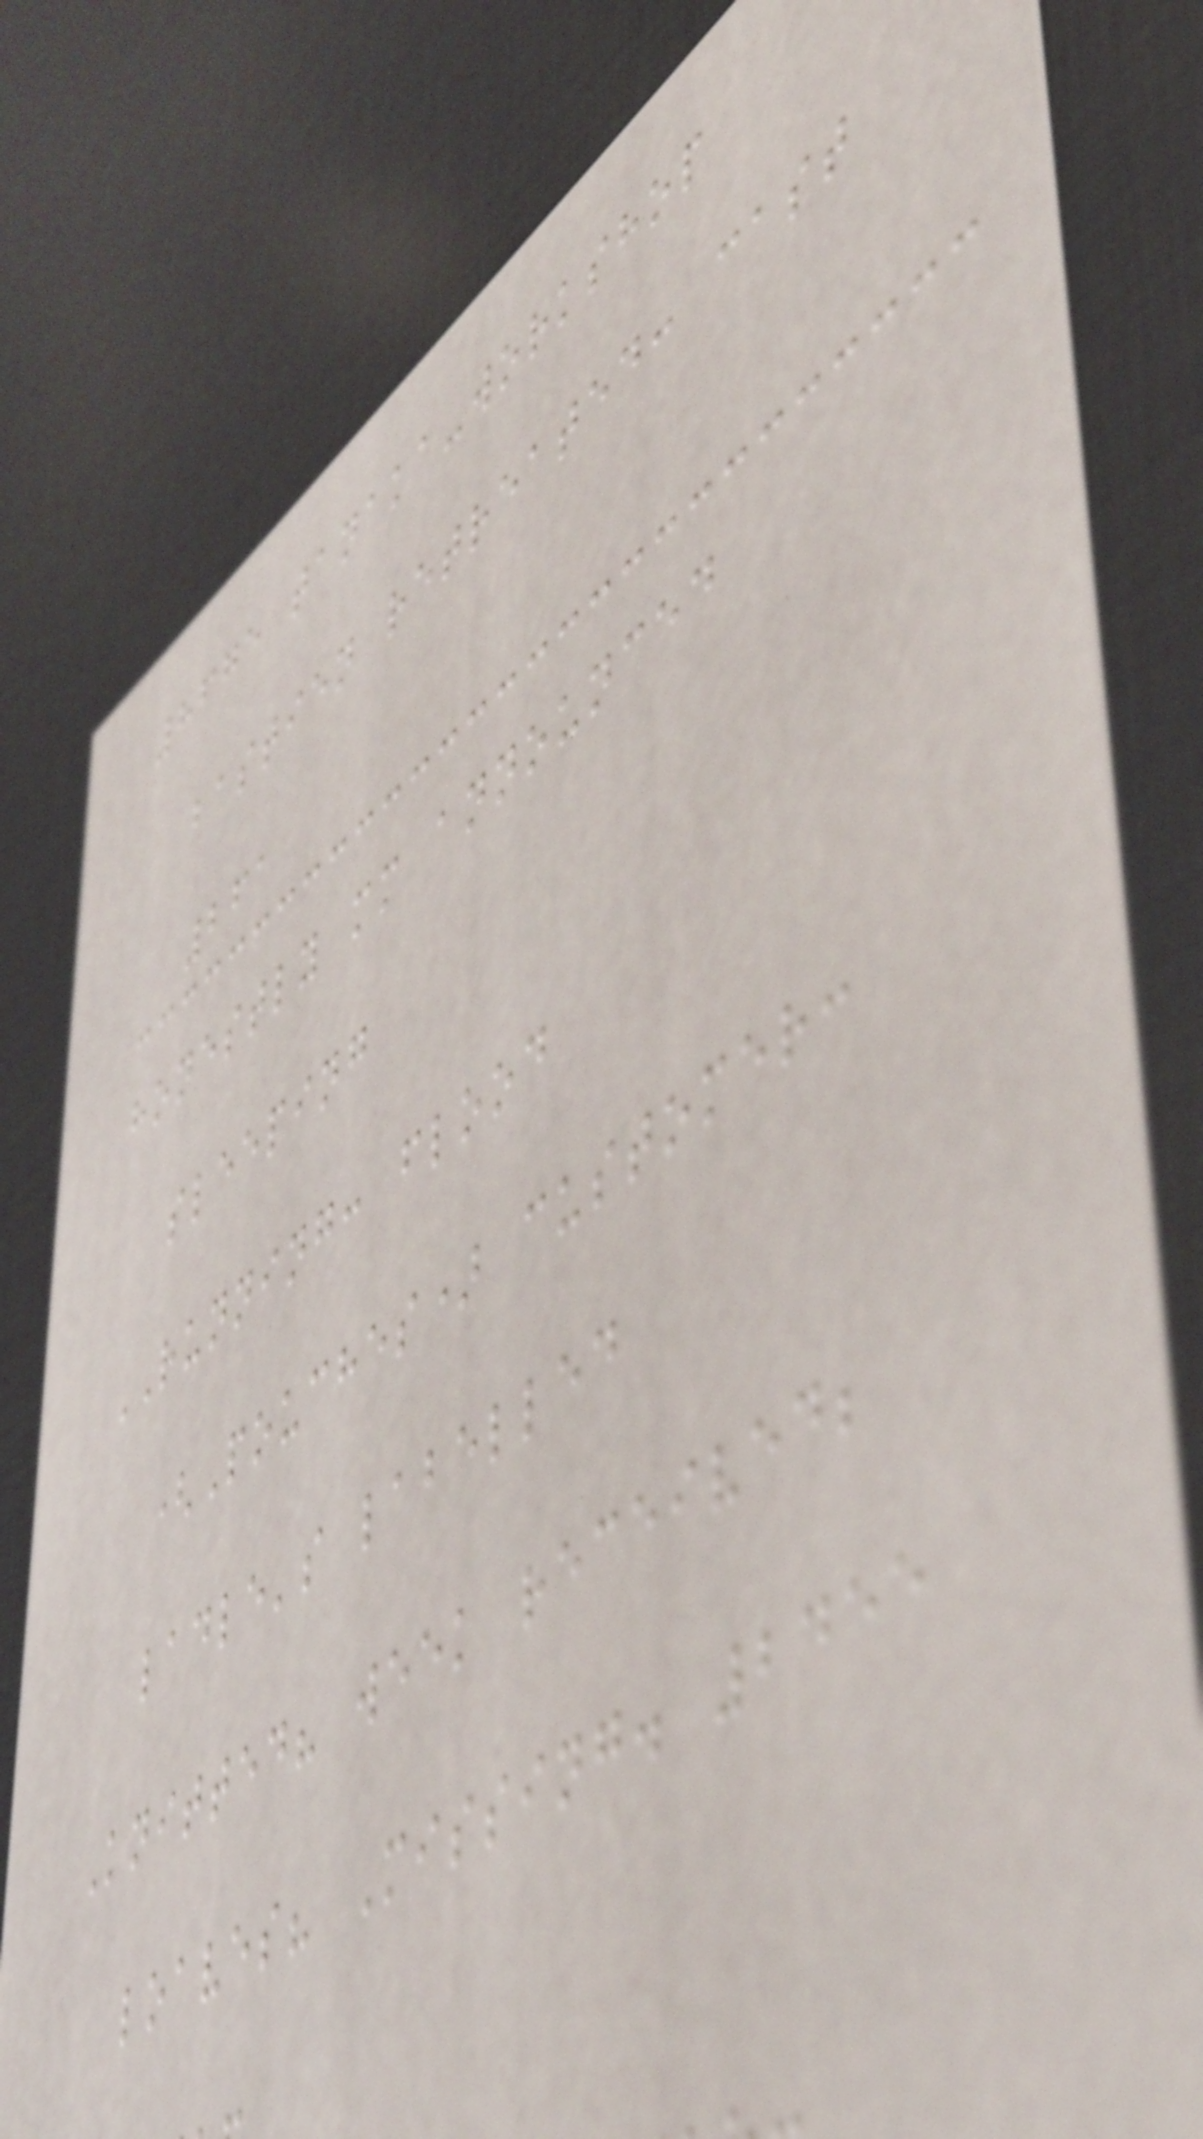8675 tanaka-workshop
bastien retreated: cast
261
honestly mm announced
sleeping
RUNNING: flood
(Pouches) customer:
ladle's labelled
Knitted? week received;
loaves? Missing. 2455
